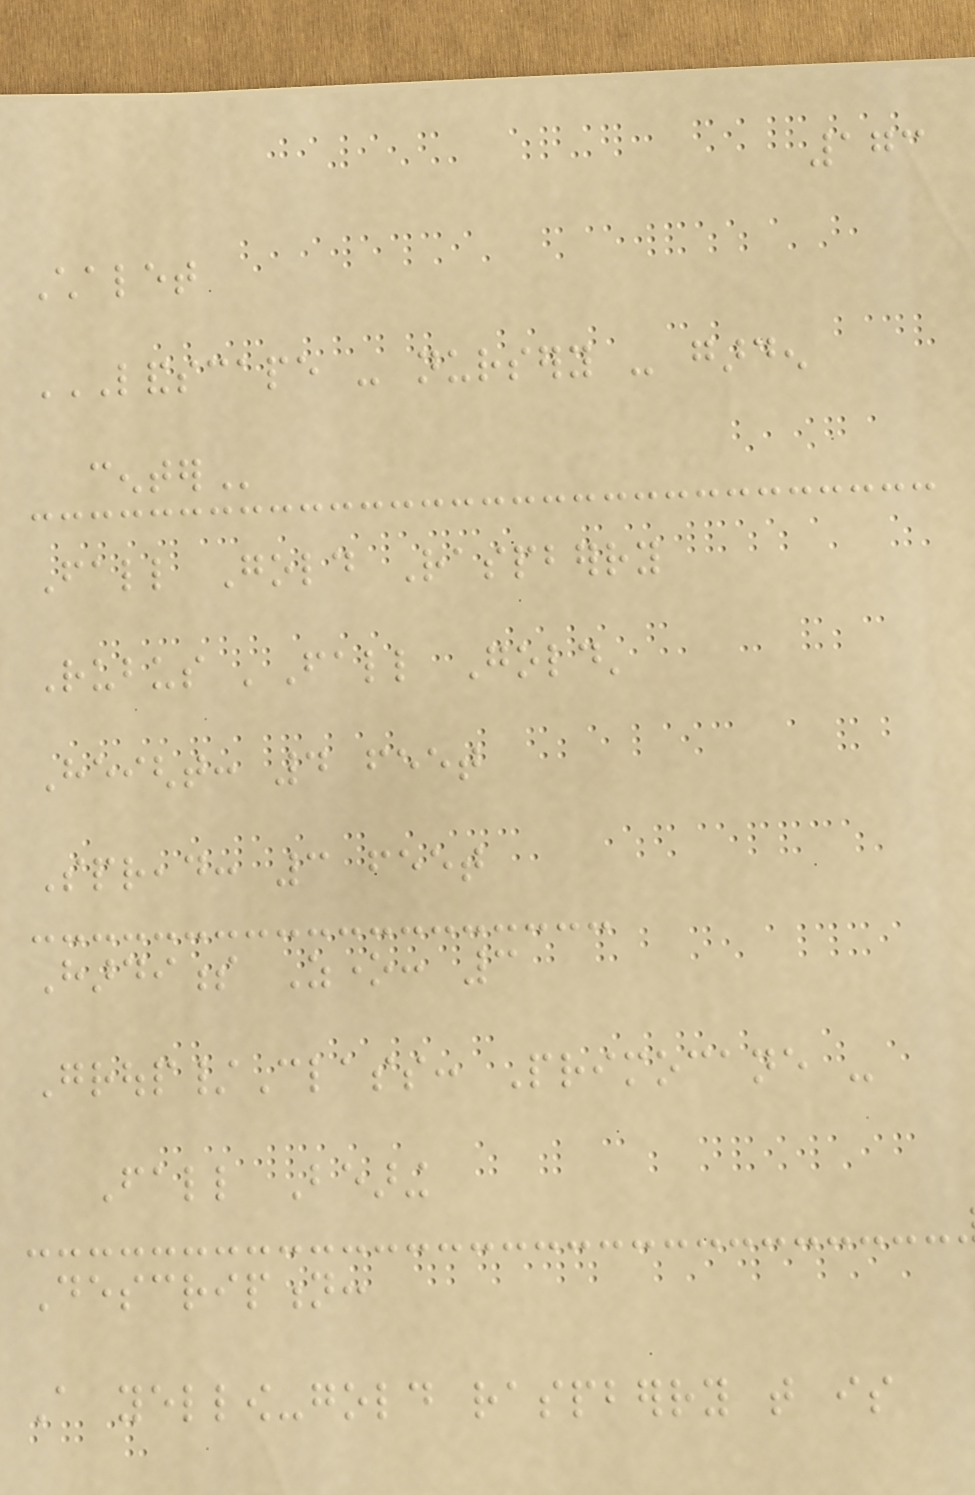173
Chalet
LANDSCAPE - NURSERY - GARDEN
CENTER
Fall Gold Raspberry
Rubus 'Fall Gold'
Height: 4 feet
Spread: 3 feet
Hardiness Zone: 3
Group/Class: Primocane -
Fall Bearing
Description:
A yellow-gold raspberry that is
